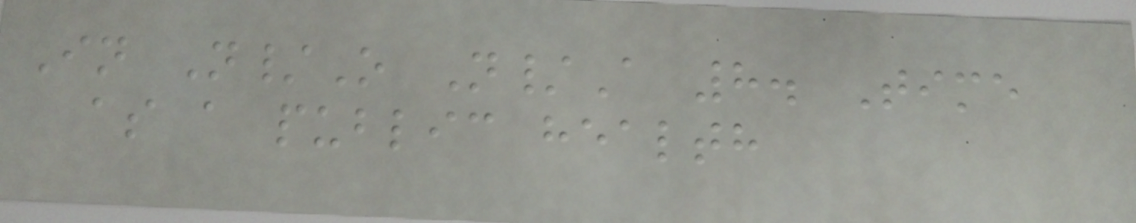In N/O N/A 8. Time
as a public health
